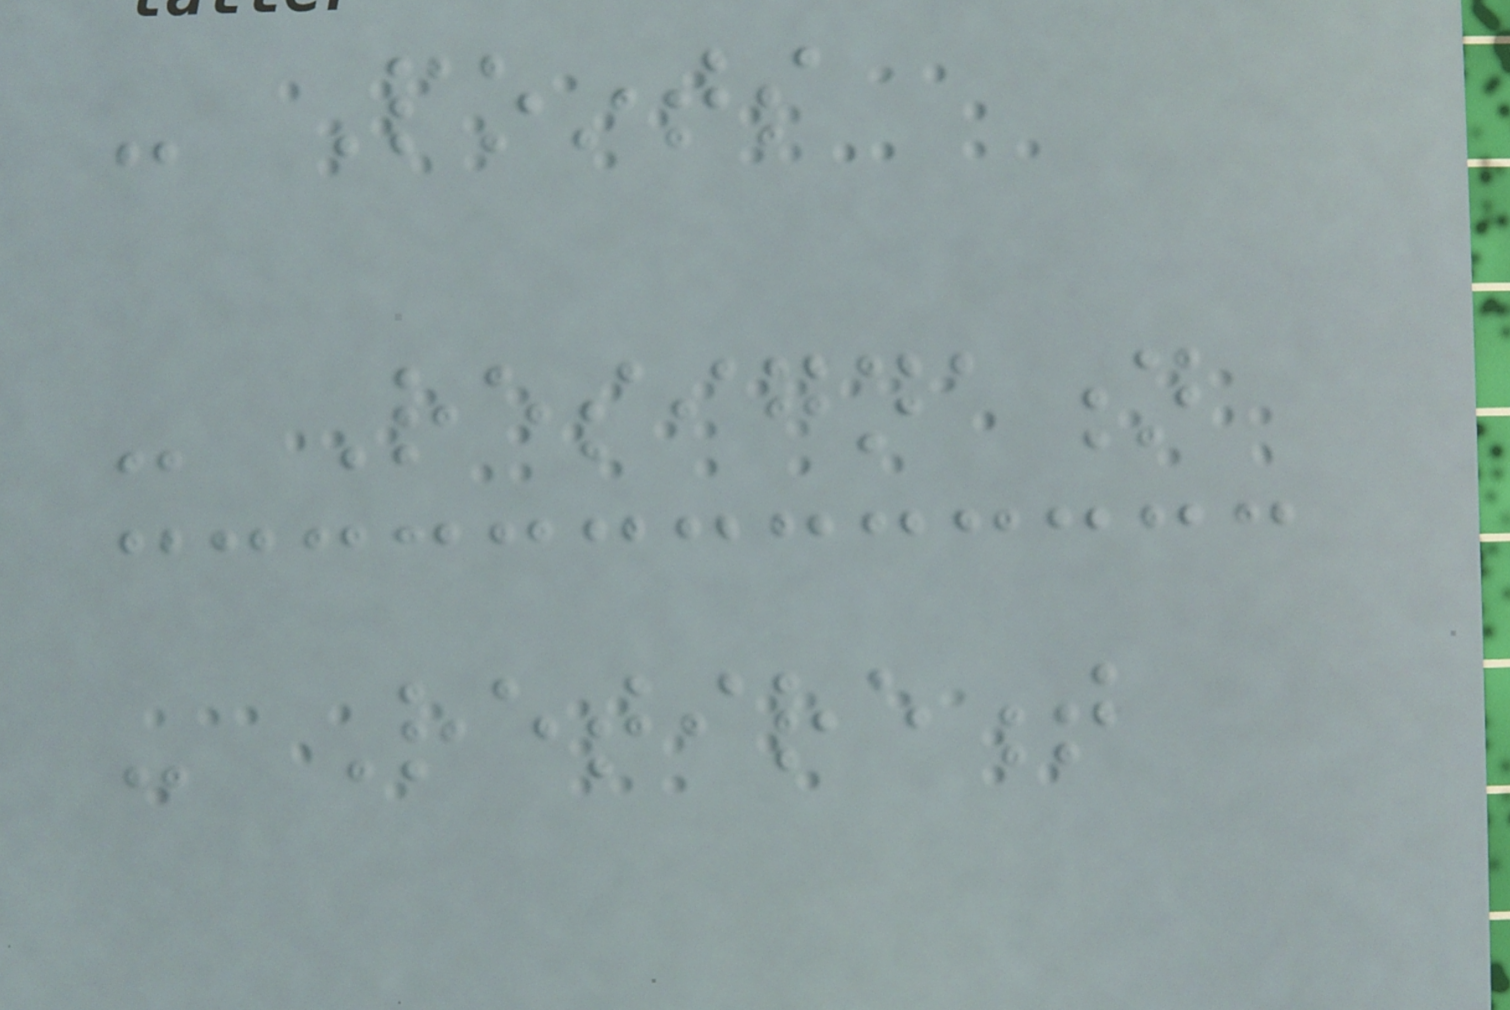- Points
- Resignation
- Retirement
